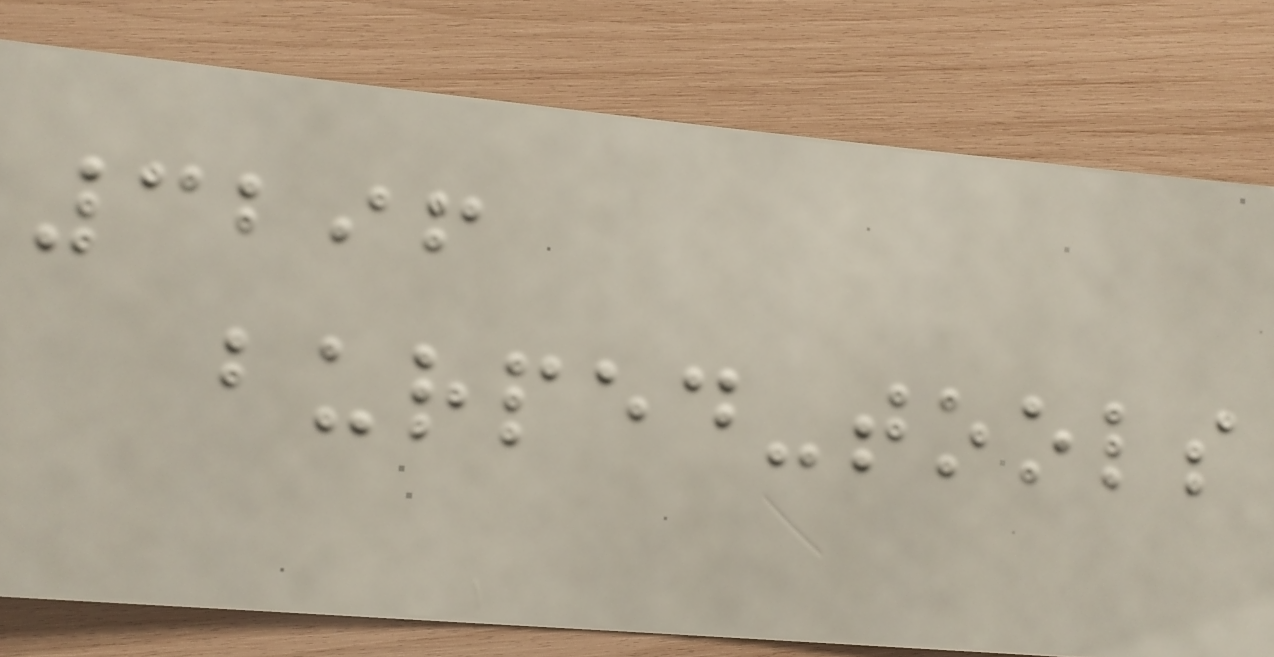3296
burped-tools
